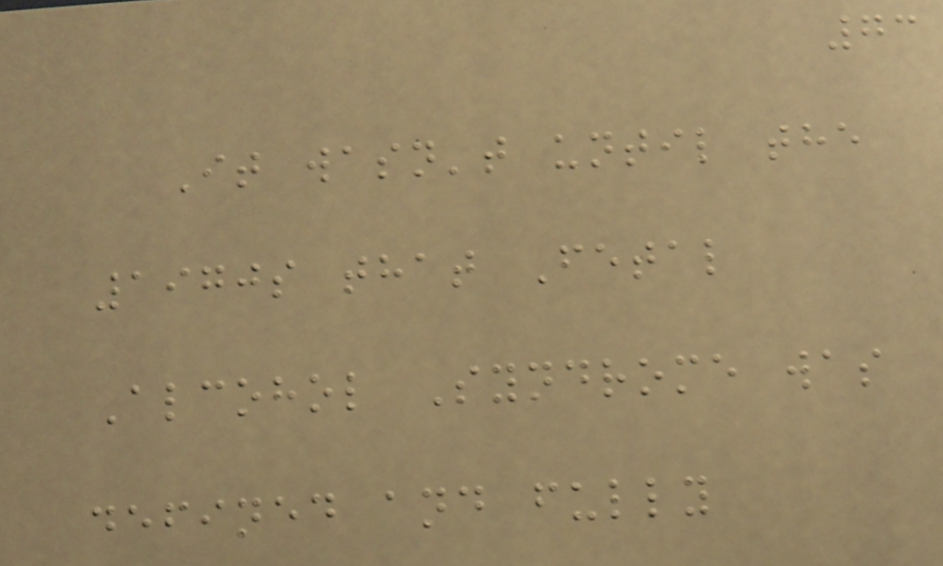73
It wasn't until the
1970s that Fetal
Alcohol Syndrome was
defined and fully
